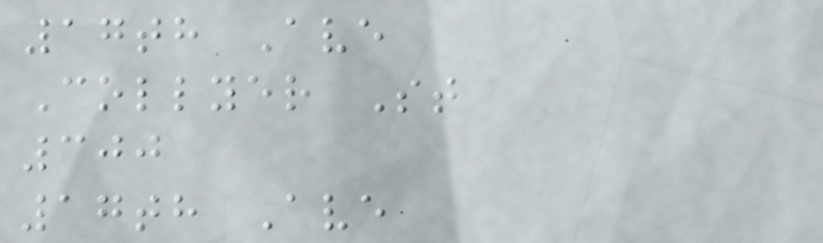17th Ave
Collyer St
300
17th Ave
